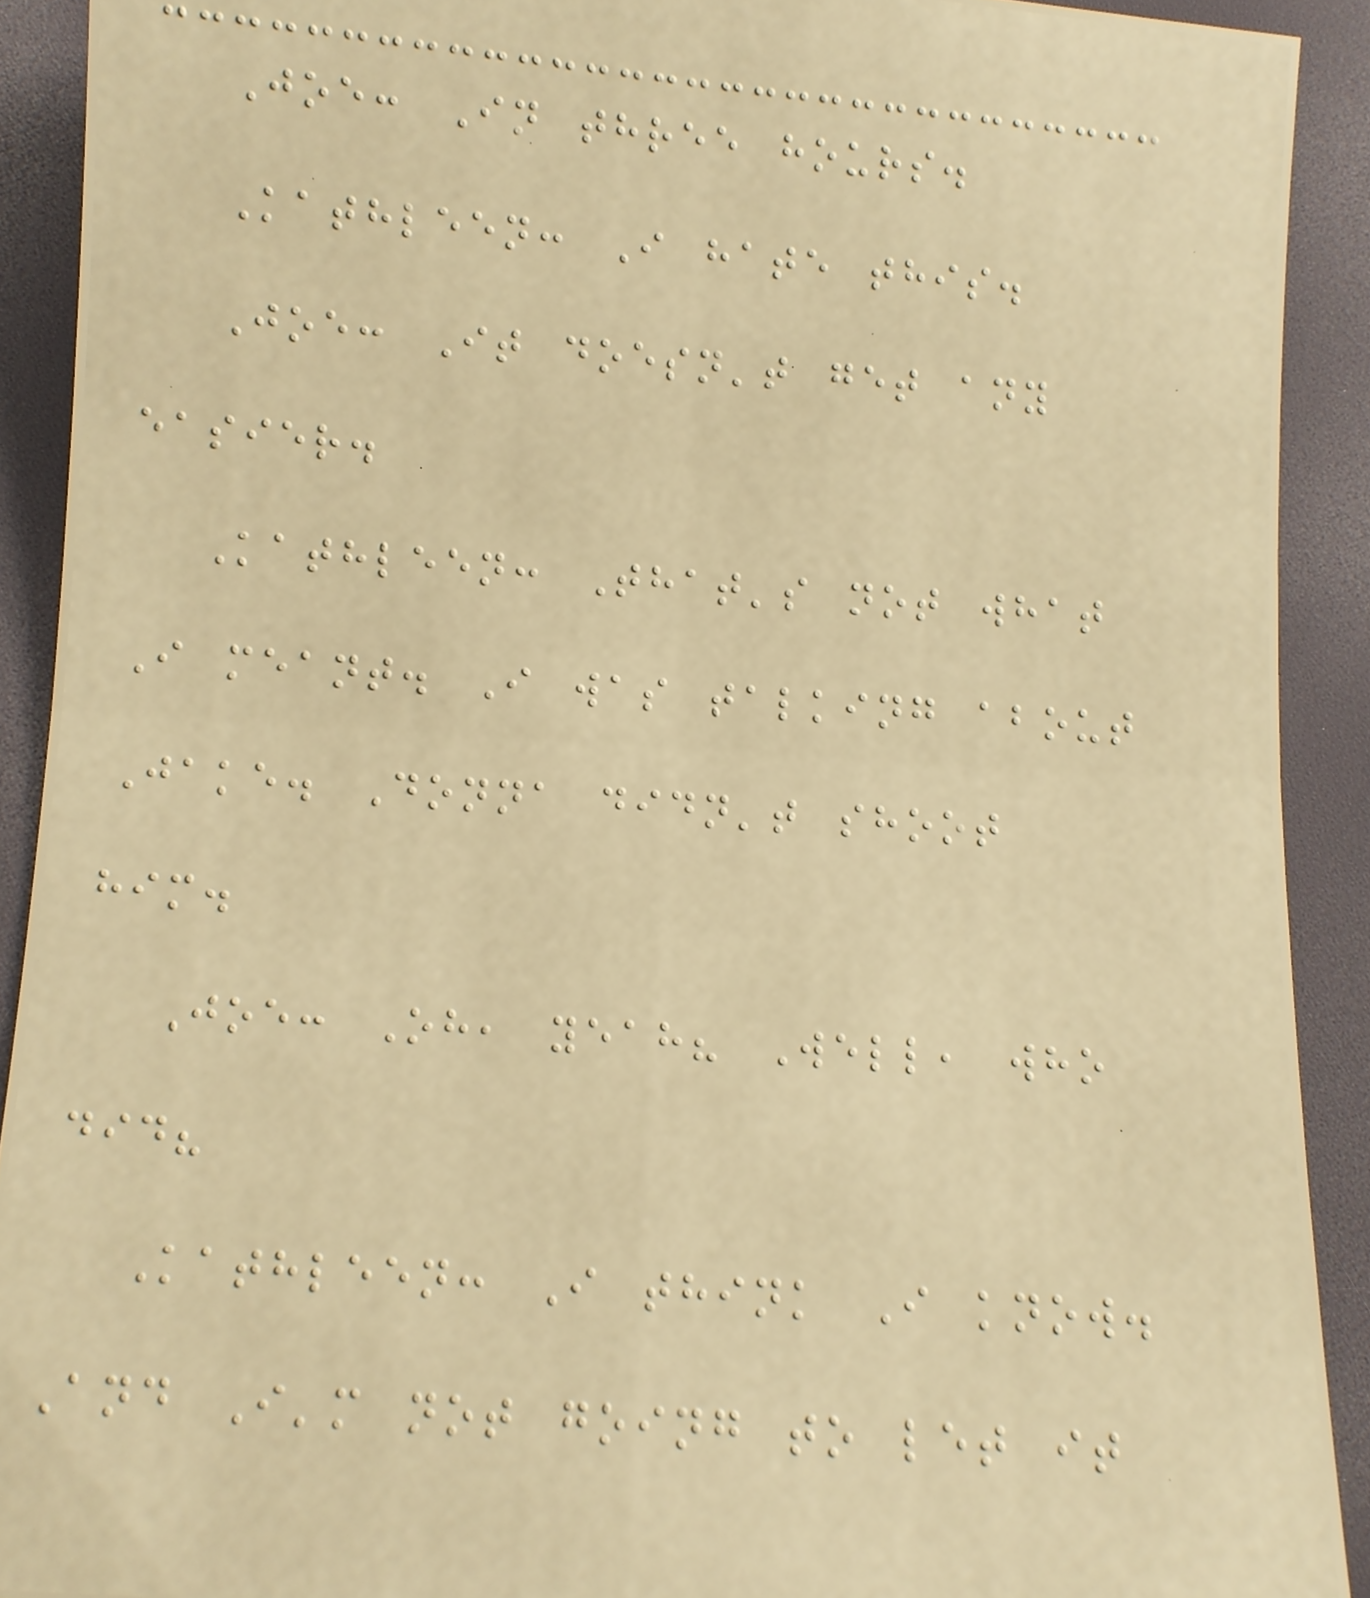Joe: In three hours.
Kathleen: I hate this.
Joe: It doesn't get any
easier.
Kathleen: That's not what
I meant. I was talking about
Jake. Donna didn't shoot
him.
Joe: Oh, yeah? Well, who
did?
Kathleen: I think I know.
And I'm not going to let it
